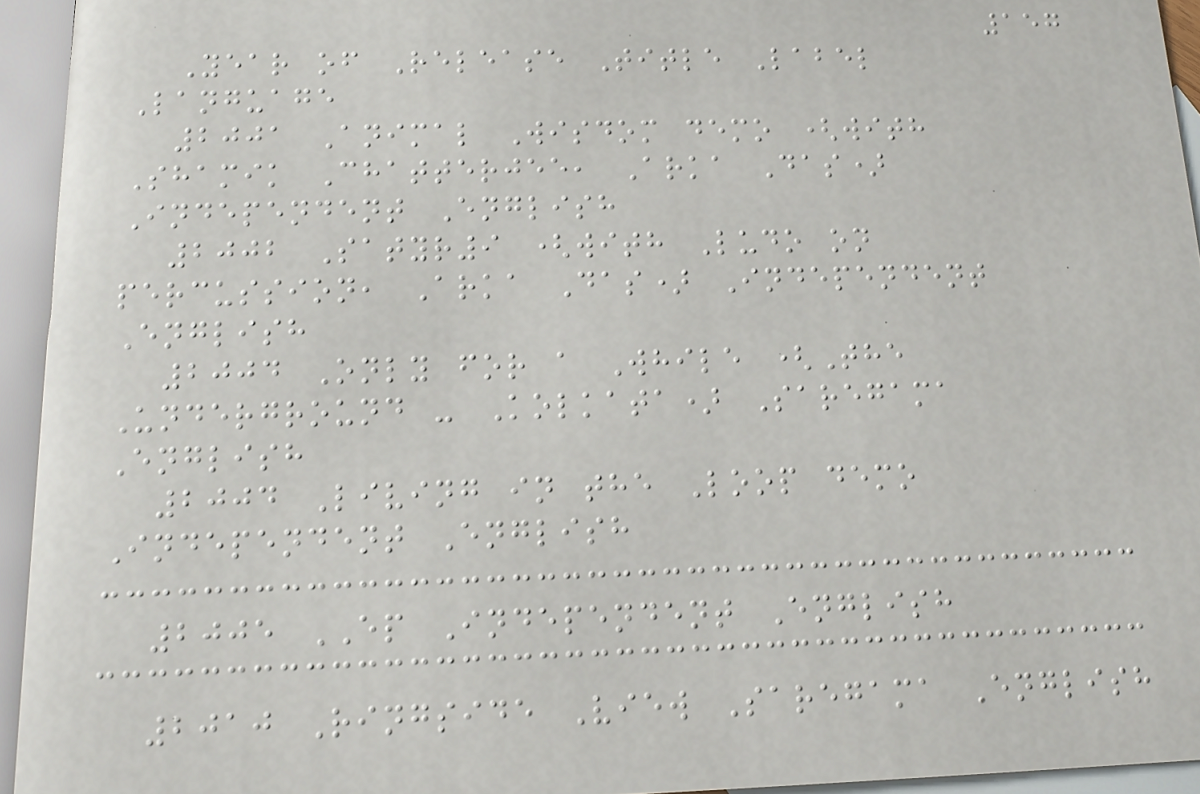157
Year of Release Title Label
Language
2001 Animal Wisdom demo (with
Shamik Chatterjee, Arka Das)
Independent English
2002 Satyr9 (with Ludo on
percussion, Arka Das) Independent
English
2004 Only for a While (The
Underground - Kolkata) Saregama
English
2004 Living in the Loop demo
Independent English
2005 EP Independent English
2010 Ringside View Saregama English
